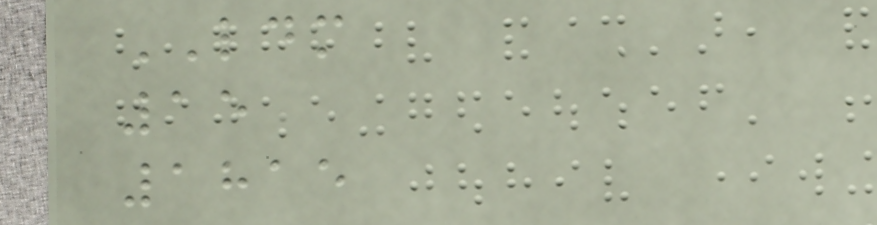LDM
15
1815
